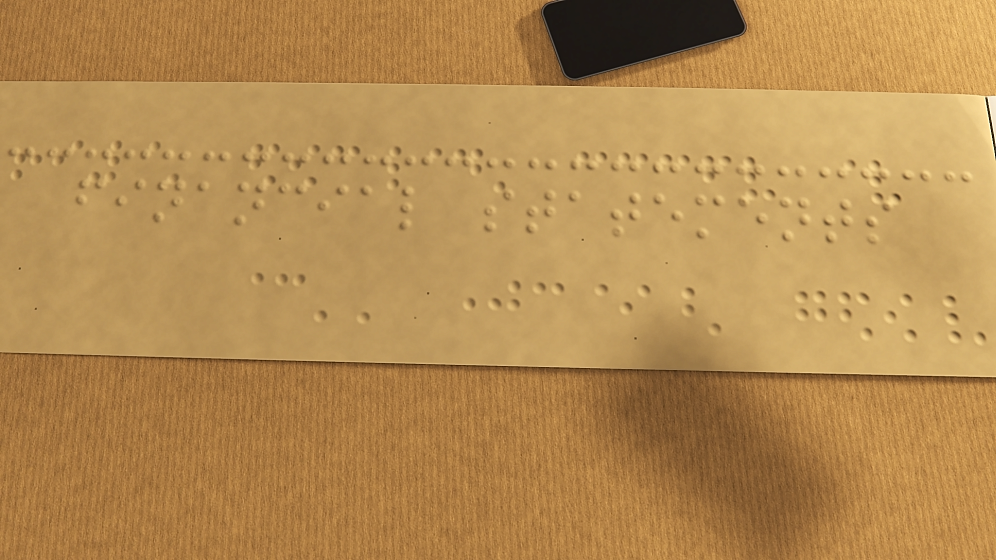financial statements
